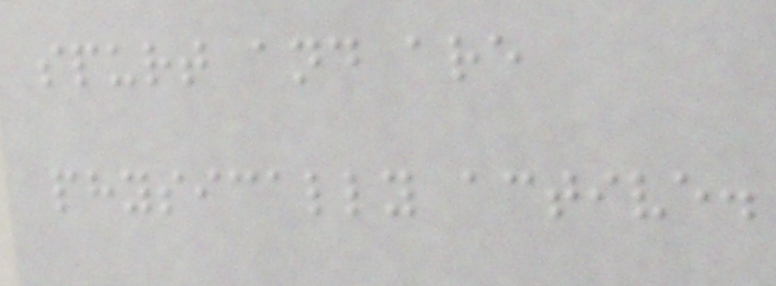spurt and are
physically active.
